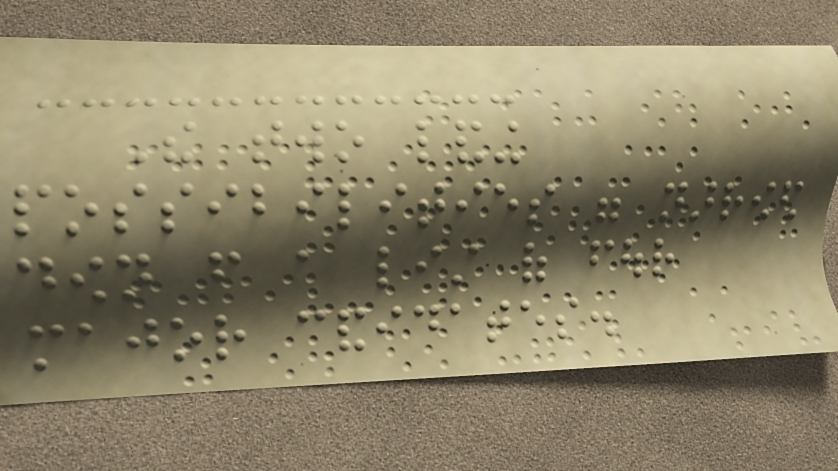The two landing
possibilities were narrowed
down from a list of four
major candidates.
